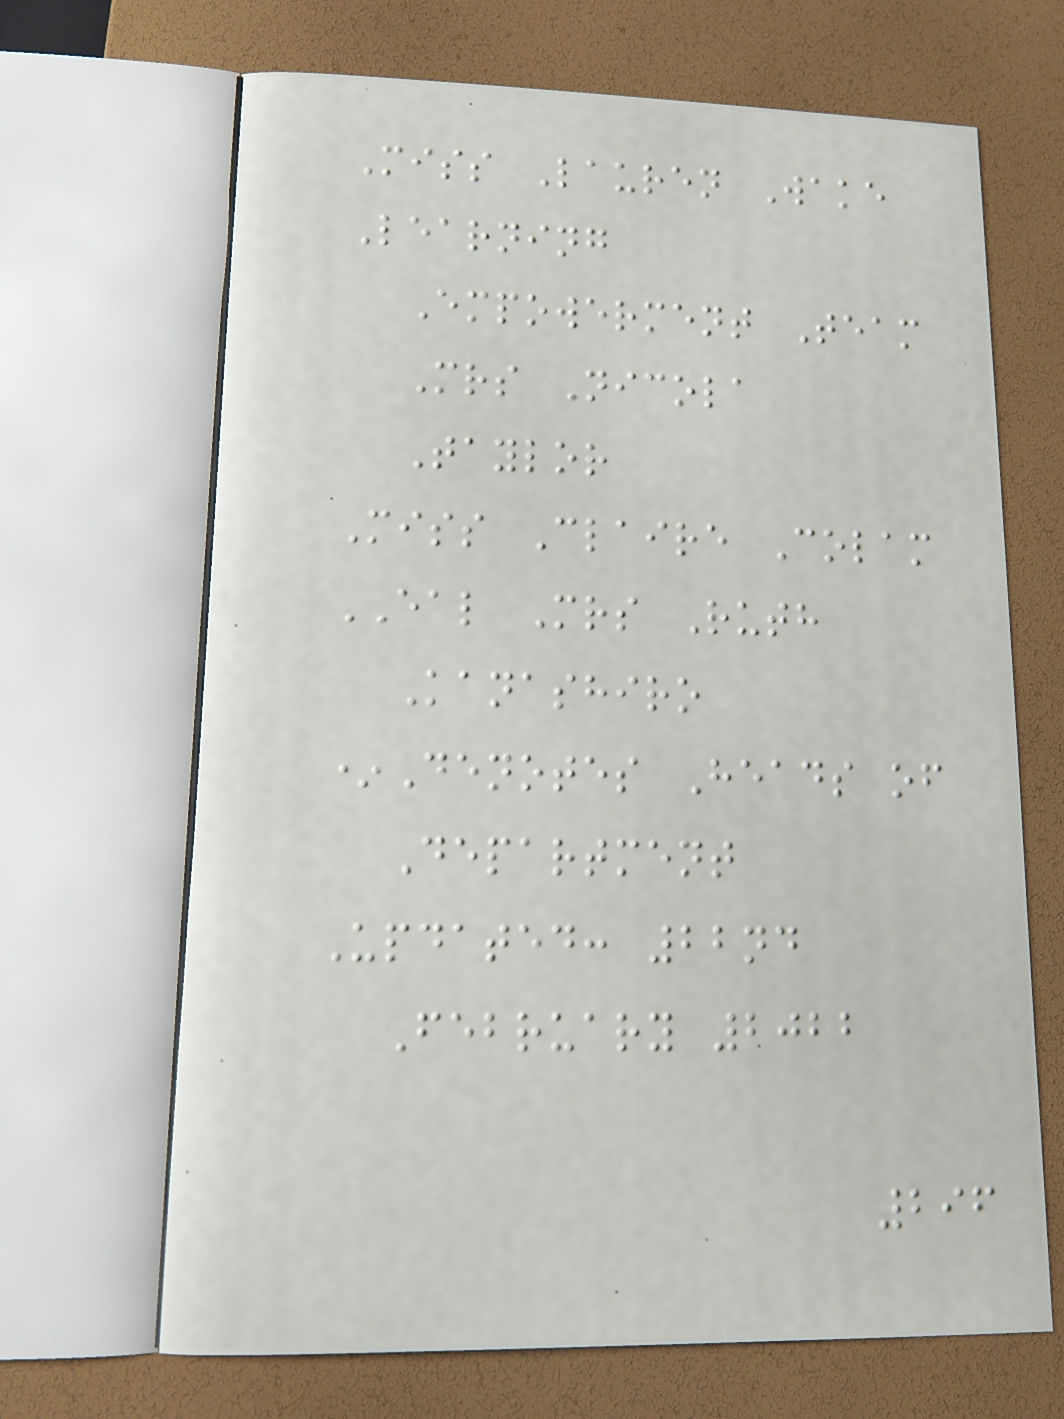Miss Lauren Wake
Learning
Empowerment Team
Mrs Nicola
Taylor
Miss Claire Colam
EAL Mrs Ruth
Kanashiro
*Denotes Heads of
Department
Updated: 22nd
February 2022
296
